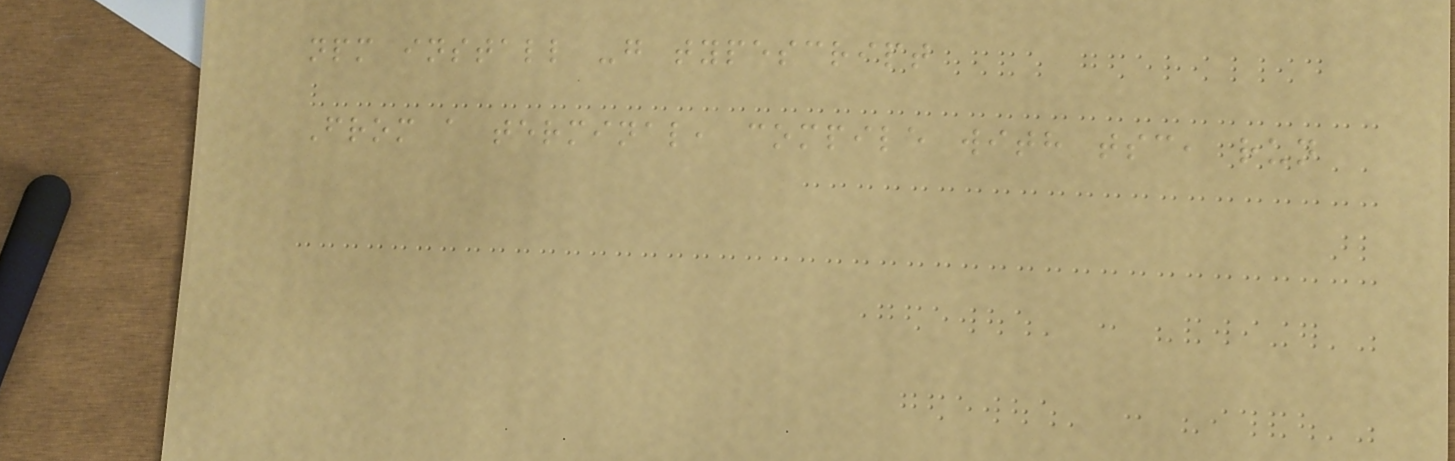npm install -g typescript
From a terminal, compile with tsc, run
